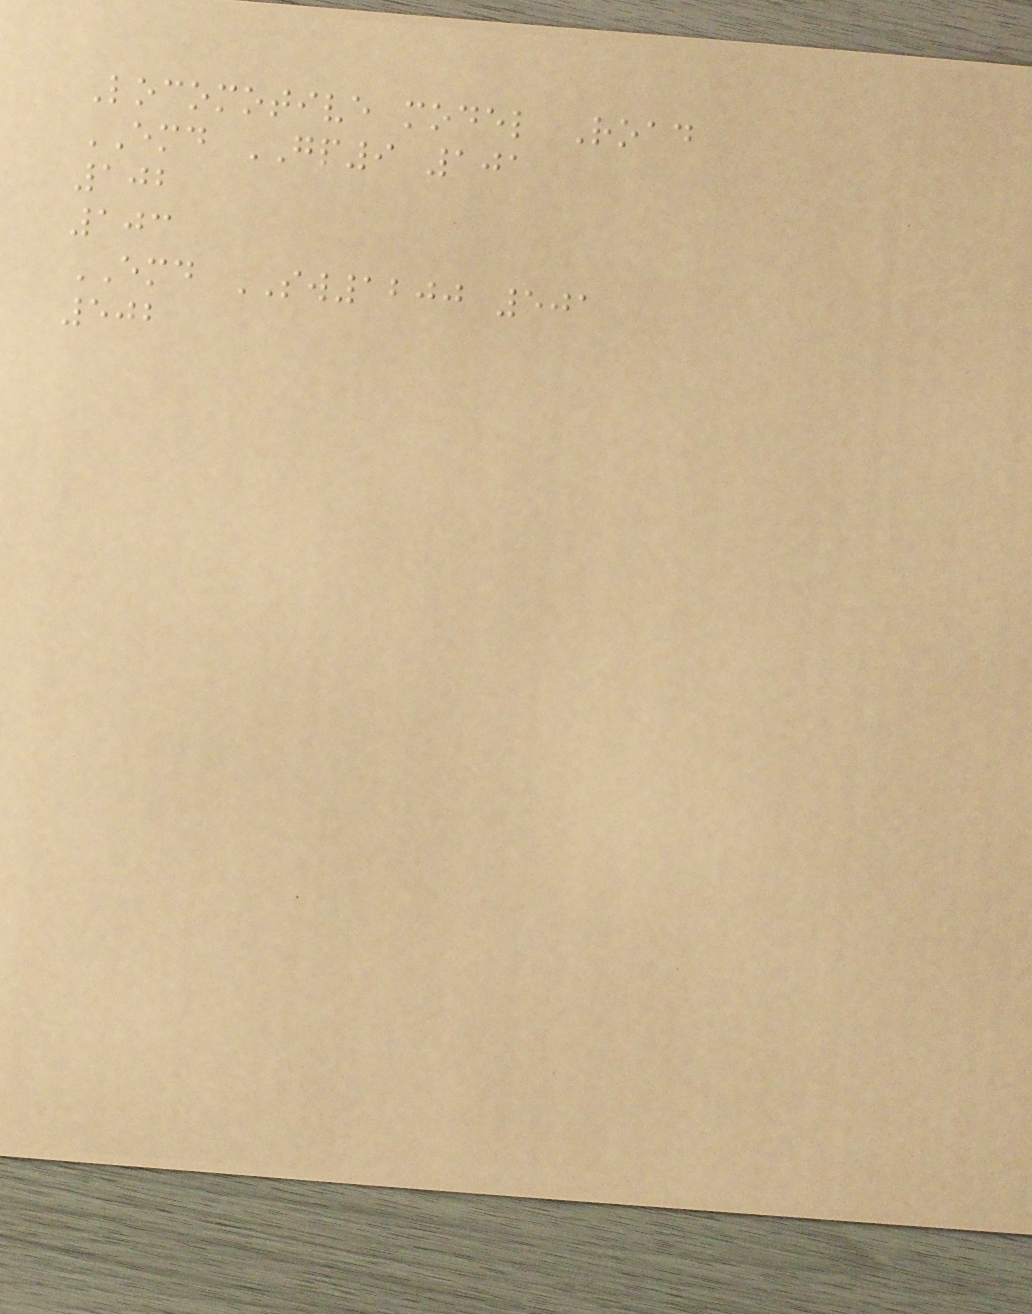Locomotive model Road
EMD GP9 101
102
103
EMD SW1200 501
502
